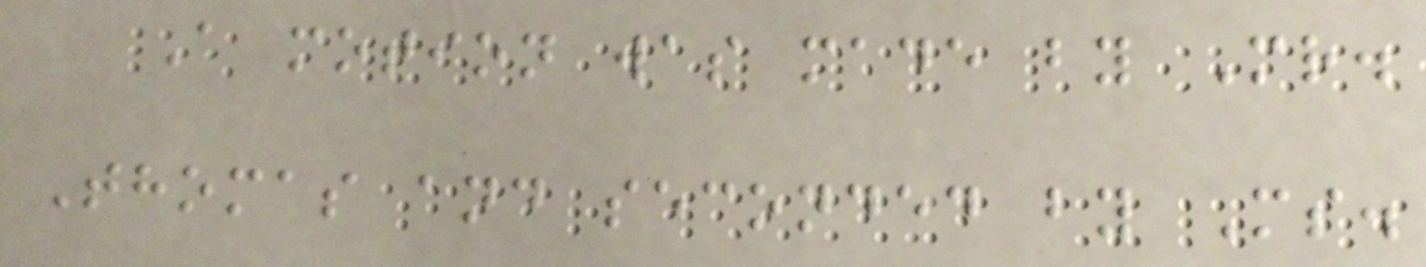A motion was made by Mr.
Thomas and seconded by Ms.
